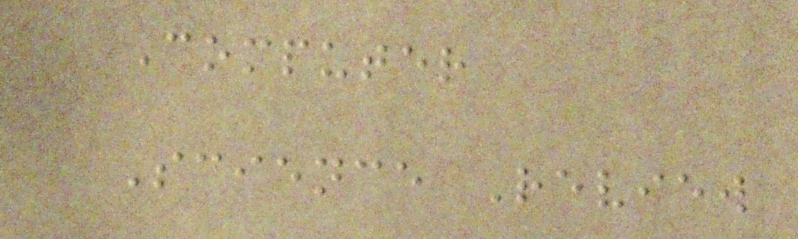Computer
Science Review
